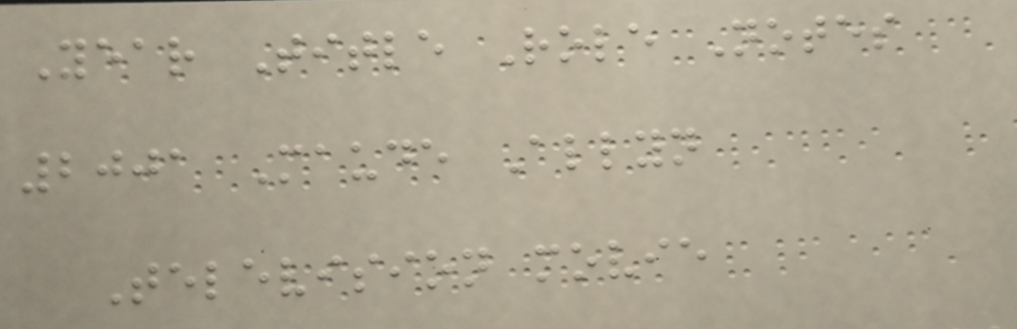Year Title Role Notes
2001 Maude Allyn
Television movie
